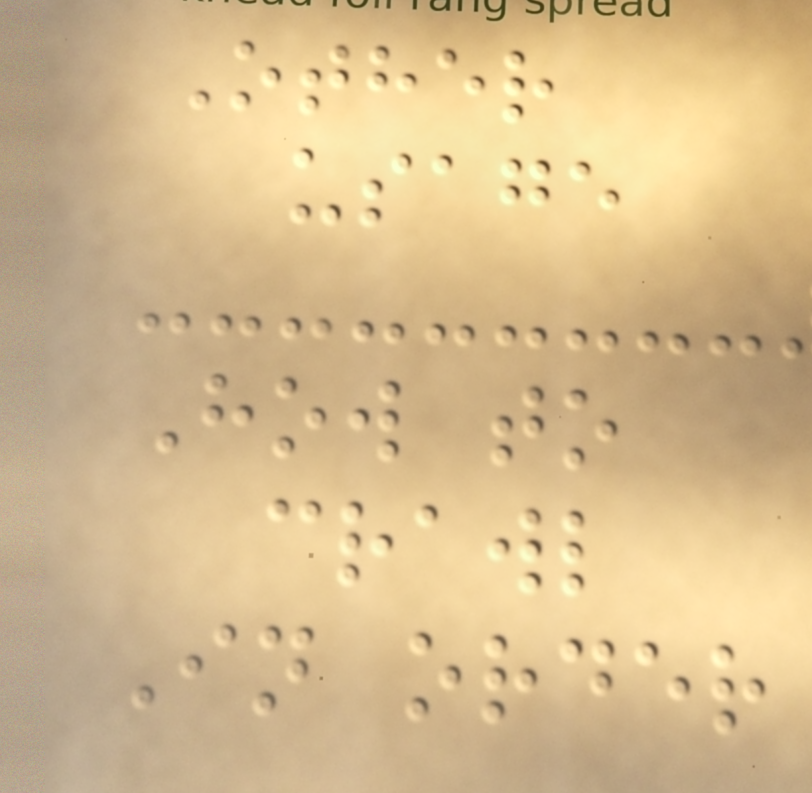Other
usage
How to
crawl
In order
